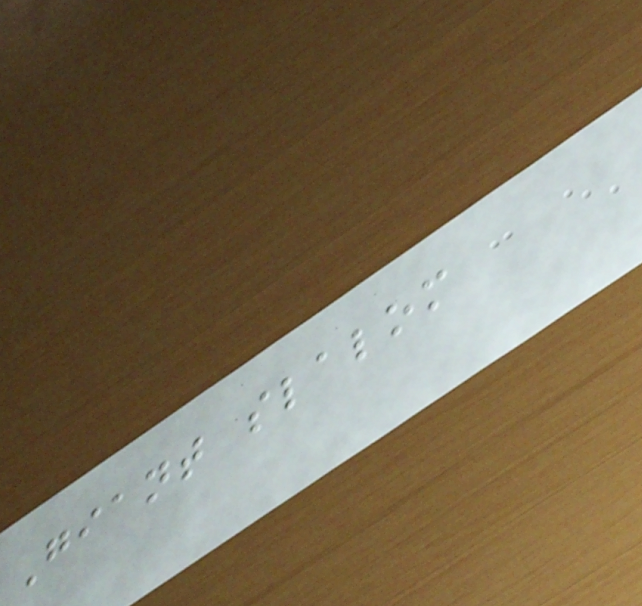Giant slalom
